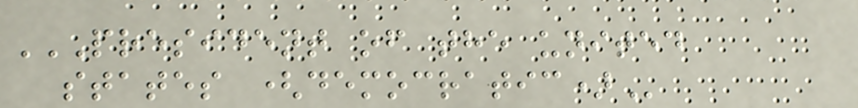PRESIDENT OF THE UNITED
STATES (DEMOCRATIC)
